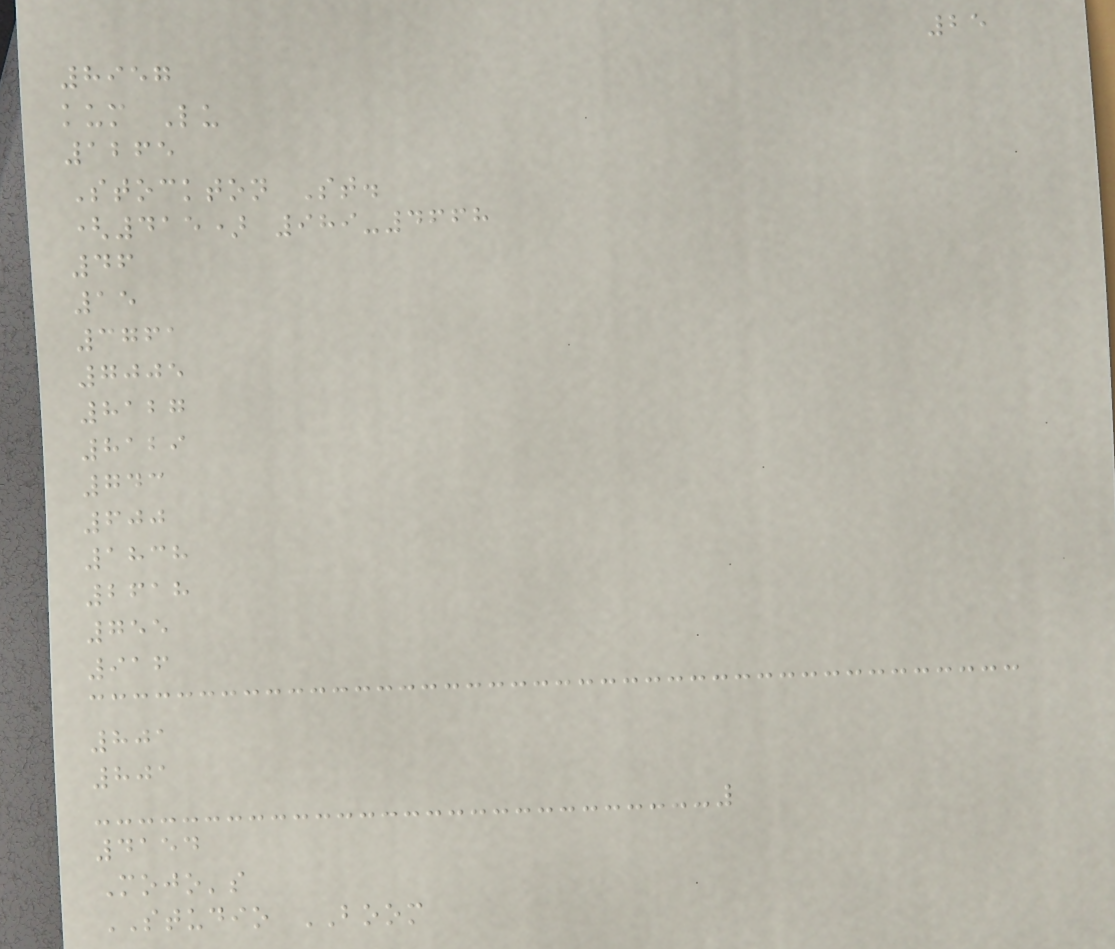25
8957
kum Lu
1265
Stockton St.
(415) 989-4668
46
15
3761
7005
8127
8129
743
600
1838
2618
755
916
801
801
4154
Mojo's
STUDIO BOOM
